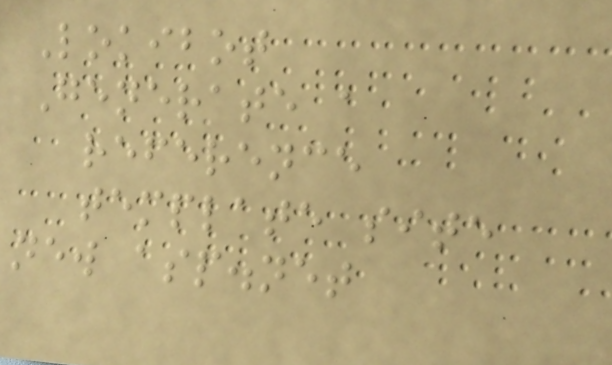Lokibot
Generate a
reference
template site
new asp.net
